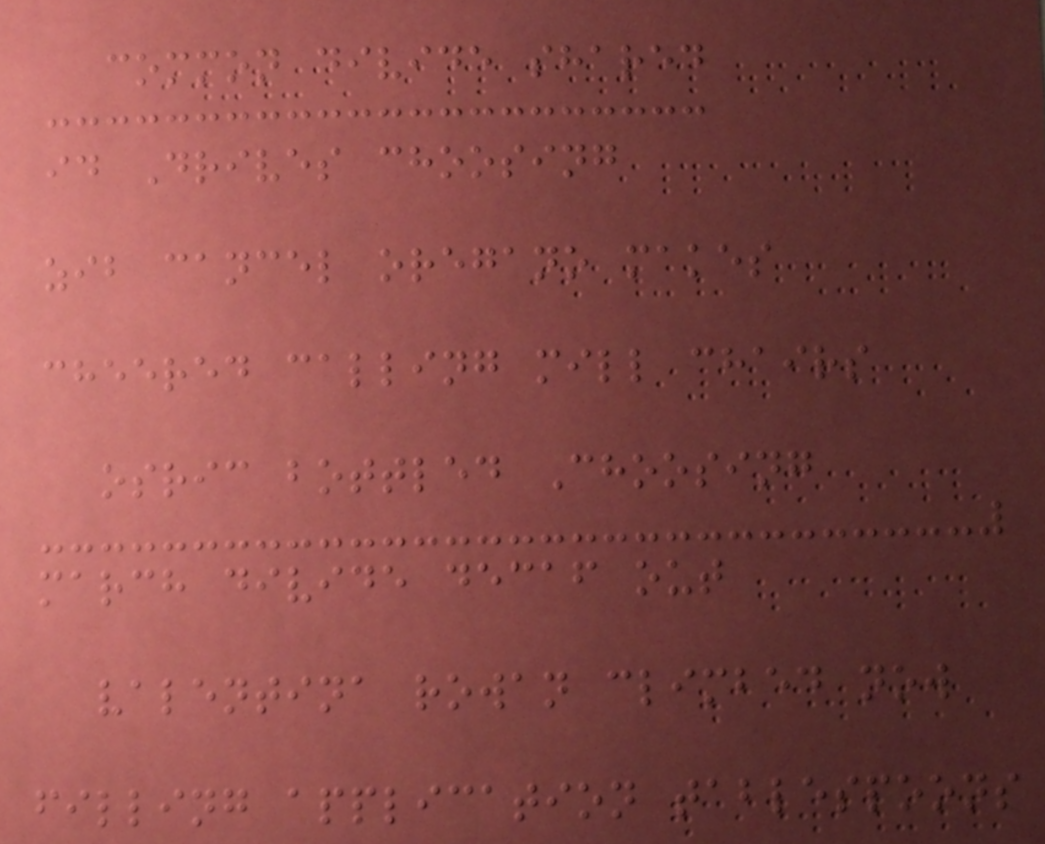common divide shared
id Drives choosing
zib cancel oregano makes
cheered calling mill chairs
osric bottled Choosing
march divide decaf out
valentina rowan climbed now
filling application tablespoons
